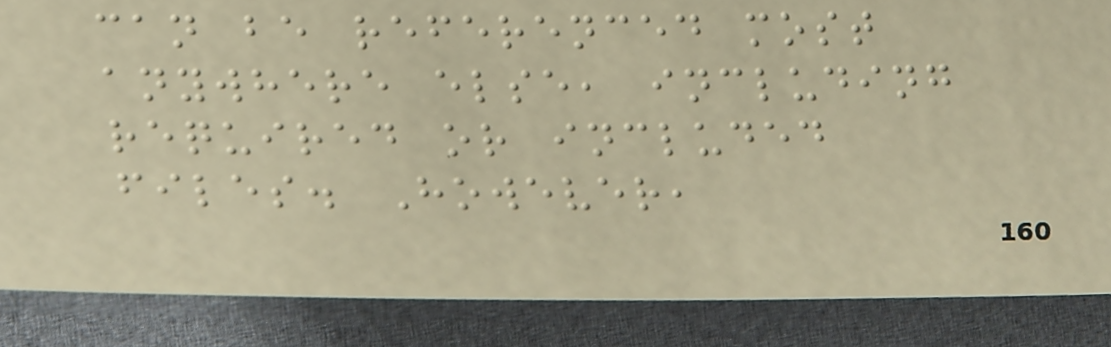can be referenced most
anywhere else, including
required or included
files. However,
